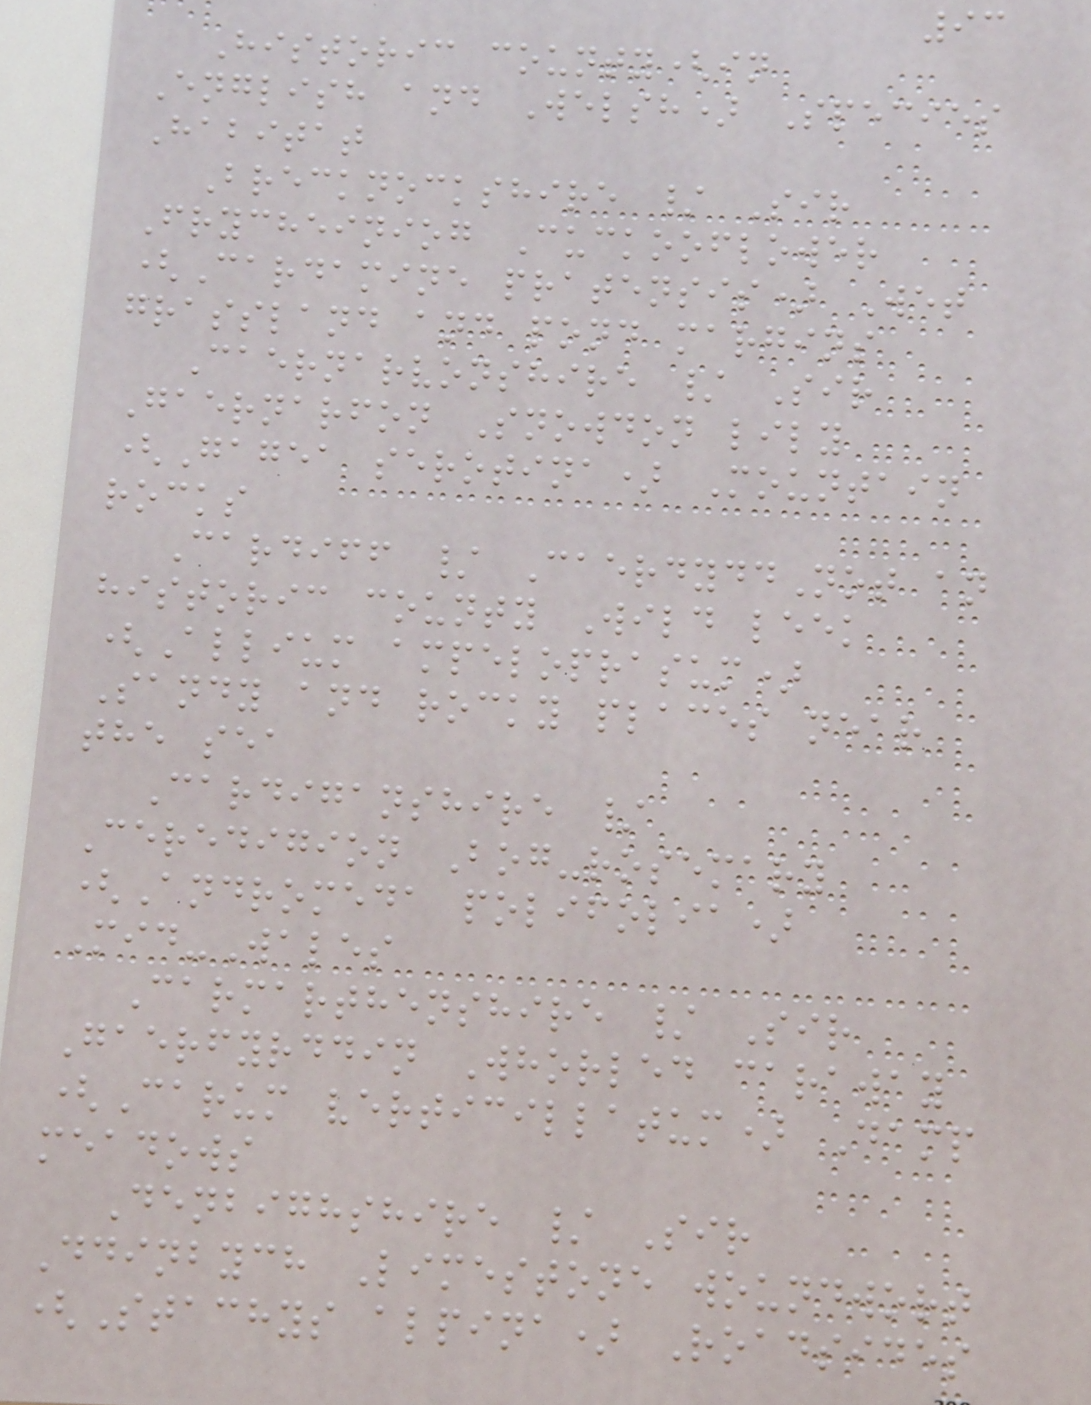93
Historic county(in
English and Welsh) Species
Habitat
Brecknockshire / Sir
Frycheiniog Cuckooflower
(Cardamine pratensis) Wet
grassland and pond margins
Caernarvonshire / Sir
Gaernarfon Snowdon lily
(Gagea serotina) Mountain
rocks
Cardiff / CaerdyddNot an
historic county Wild leek
(Allium ampeloprasum)
Sandy and rocky places near
the sea
Cardiganshire /
Ceredigion Bog-rosemary
(Andromeda polifolia)
Mid-Wales
Carmarthenshire / Sir
Gaerfyrddin Whorled caraway
(Carum verticillatum) Damp
meadows
Denbighshire / Sir
Ddinbych Limestone woundwort
(Stachys alpina) Roadsides
